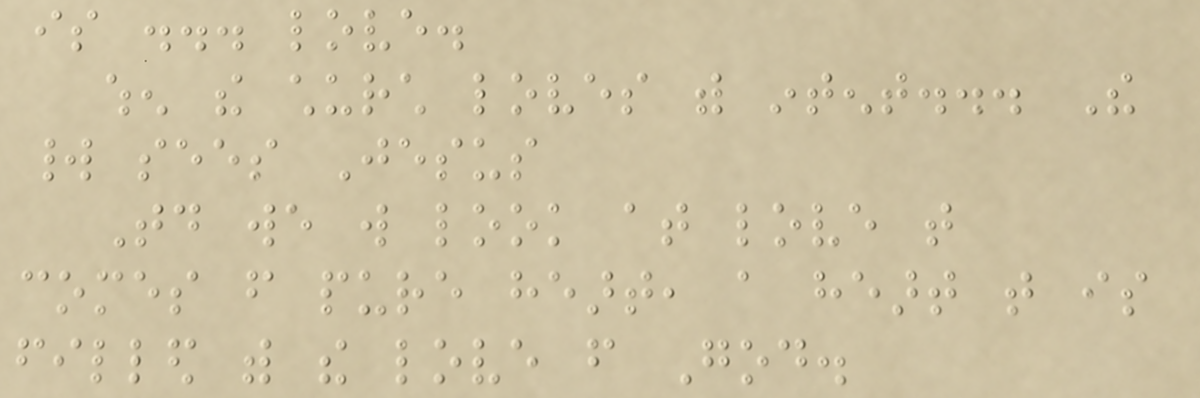is ... love.
when the church loves with intent... The
world sees Jesus
Today we will look at love that
comes from pure heart, a heart that is
filled with the love from God.
